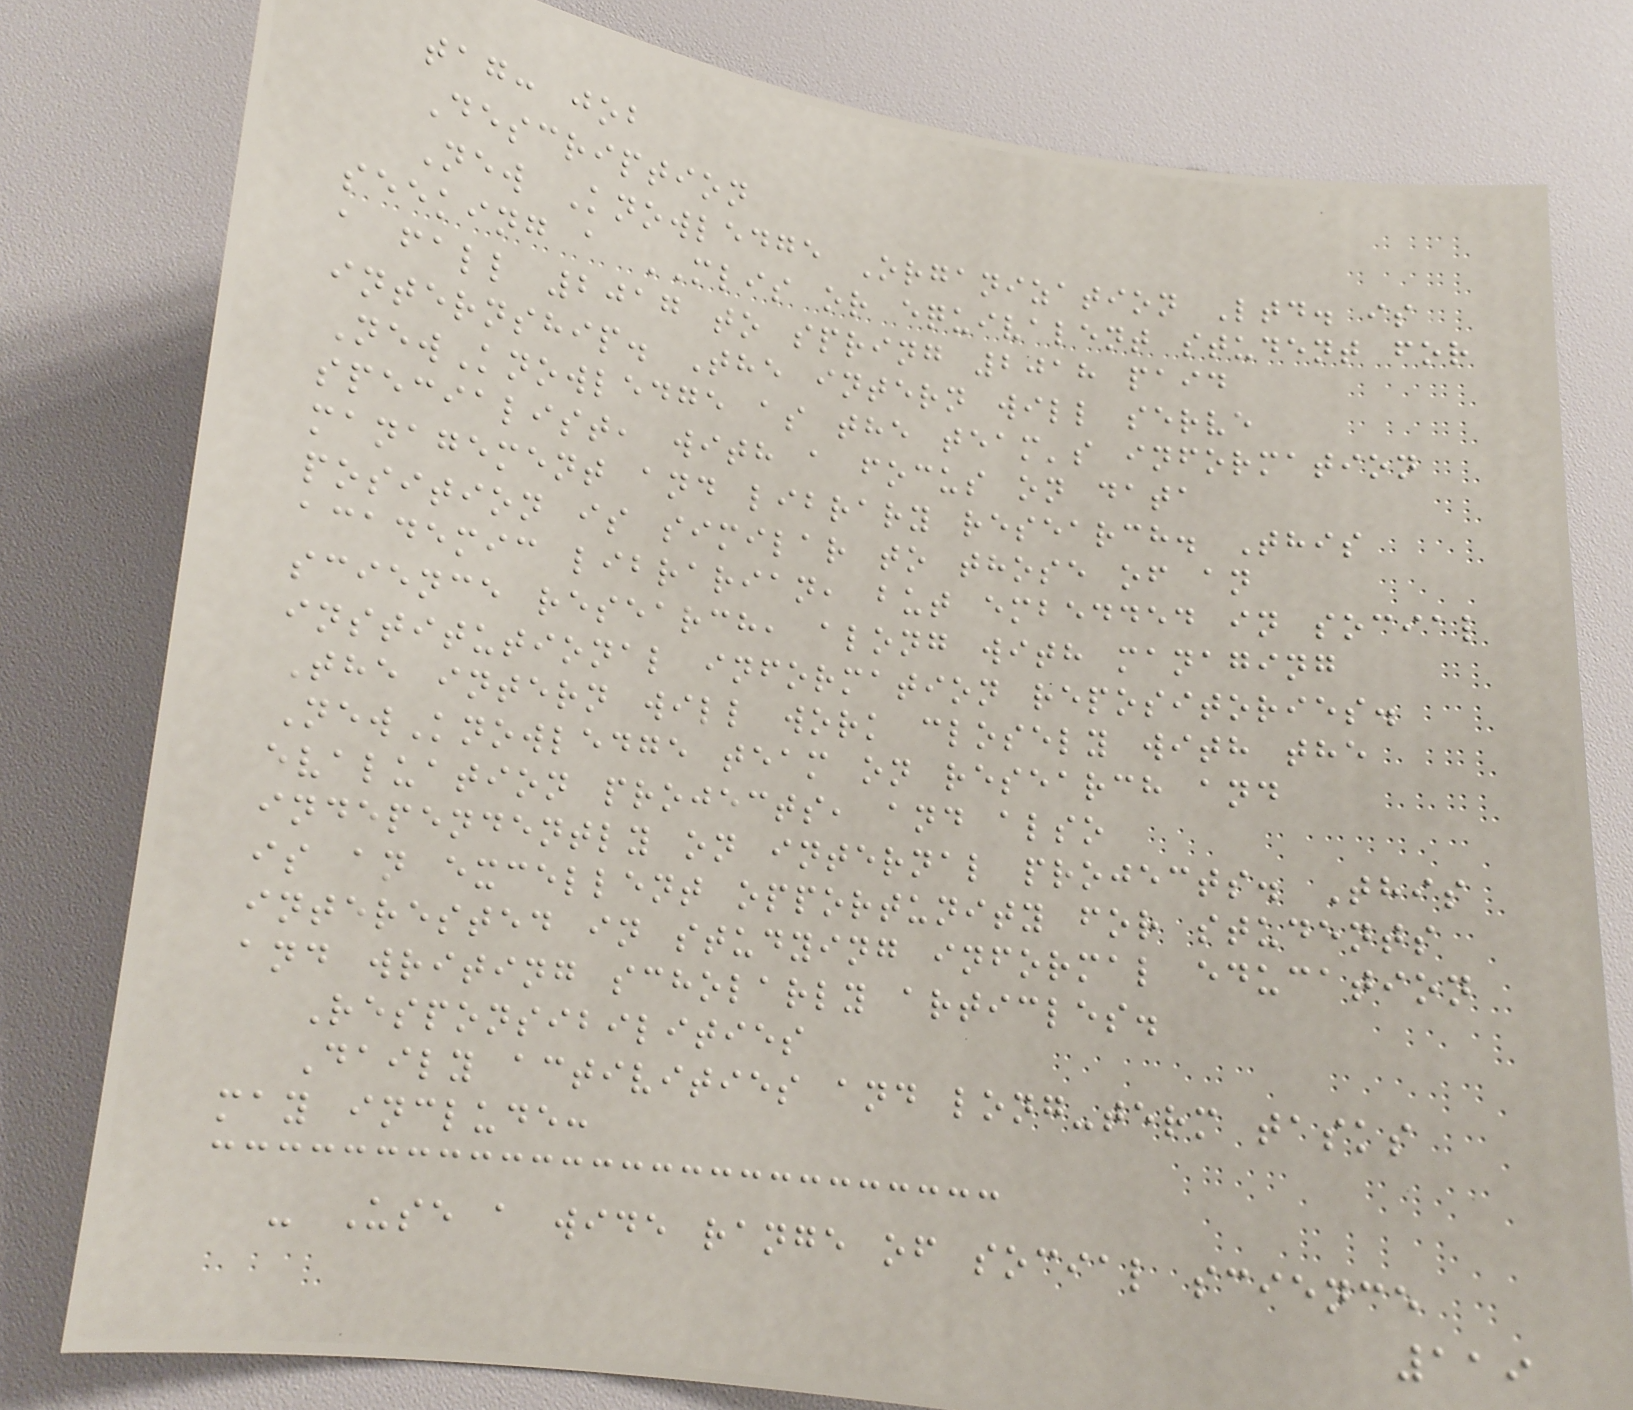tag: job
Description
New Knowledge Organization Ltd. is
seeking a MLIS or equivalent student for
a fall 2017 to spring 2018 paid
internship. The intern will serve
NewKnowledge as the team's information
specialist, with a focus on data
management and library research. This
position is similar to those of an
academic librarian, but embedded in social
science research, along with managing
institutional information repositories.
The intern will work closely with the
NewKnowledge team on research and
evaluation projects, and also
independently on internal projects. This
is an excellent opportunity for students
interested in studying informal education
and writing scholarly articles.
Responsibilities
Daily activities and long-term tasks
may include:
- Use a wide range of social science
119
